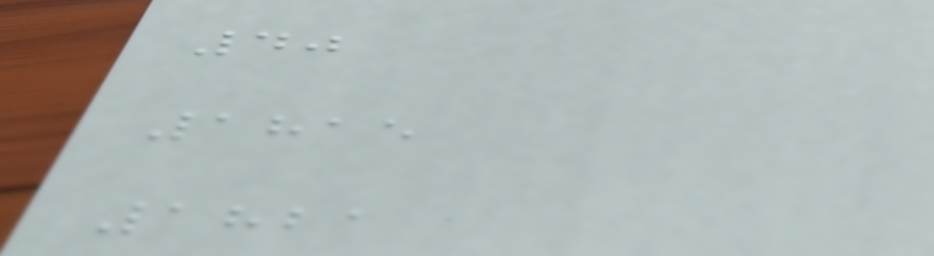40
1815
1821
